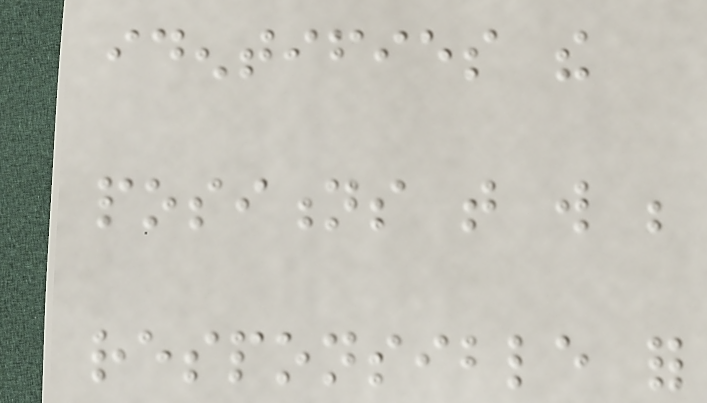identifies the
positions that will be
responsible for
